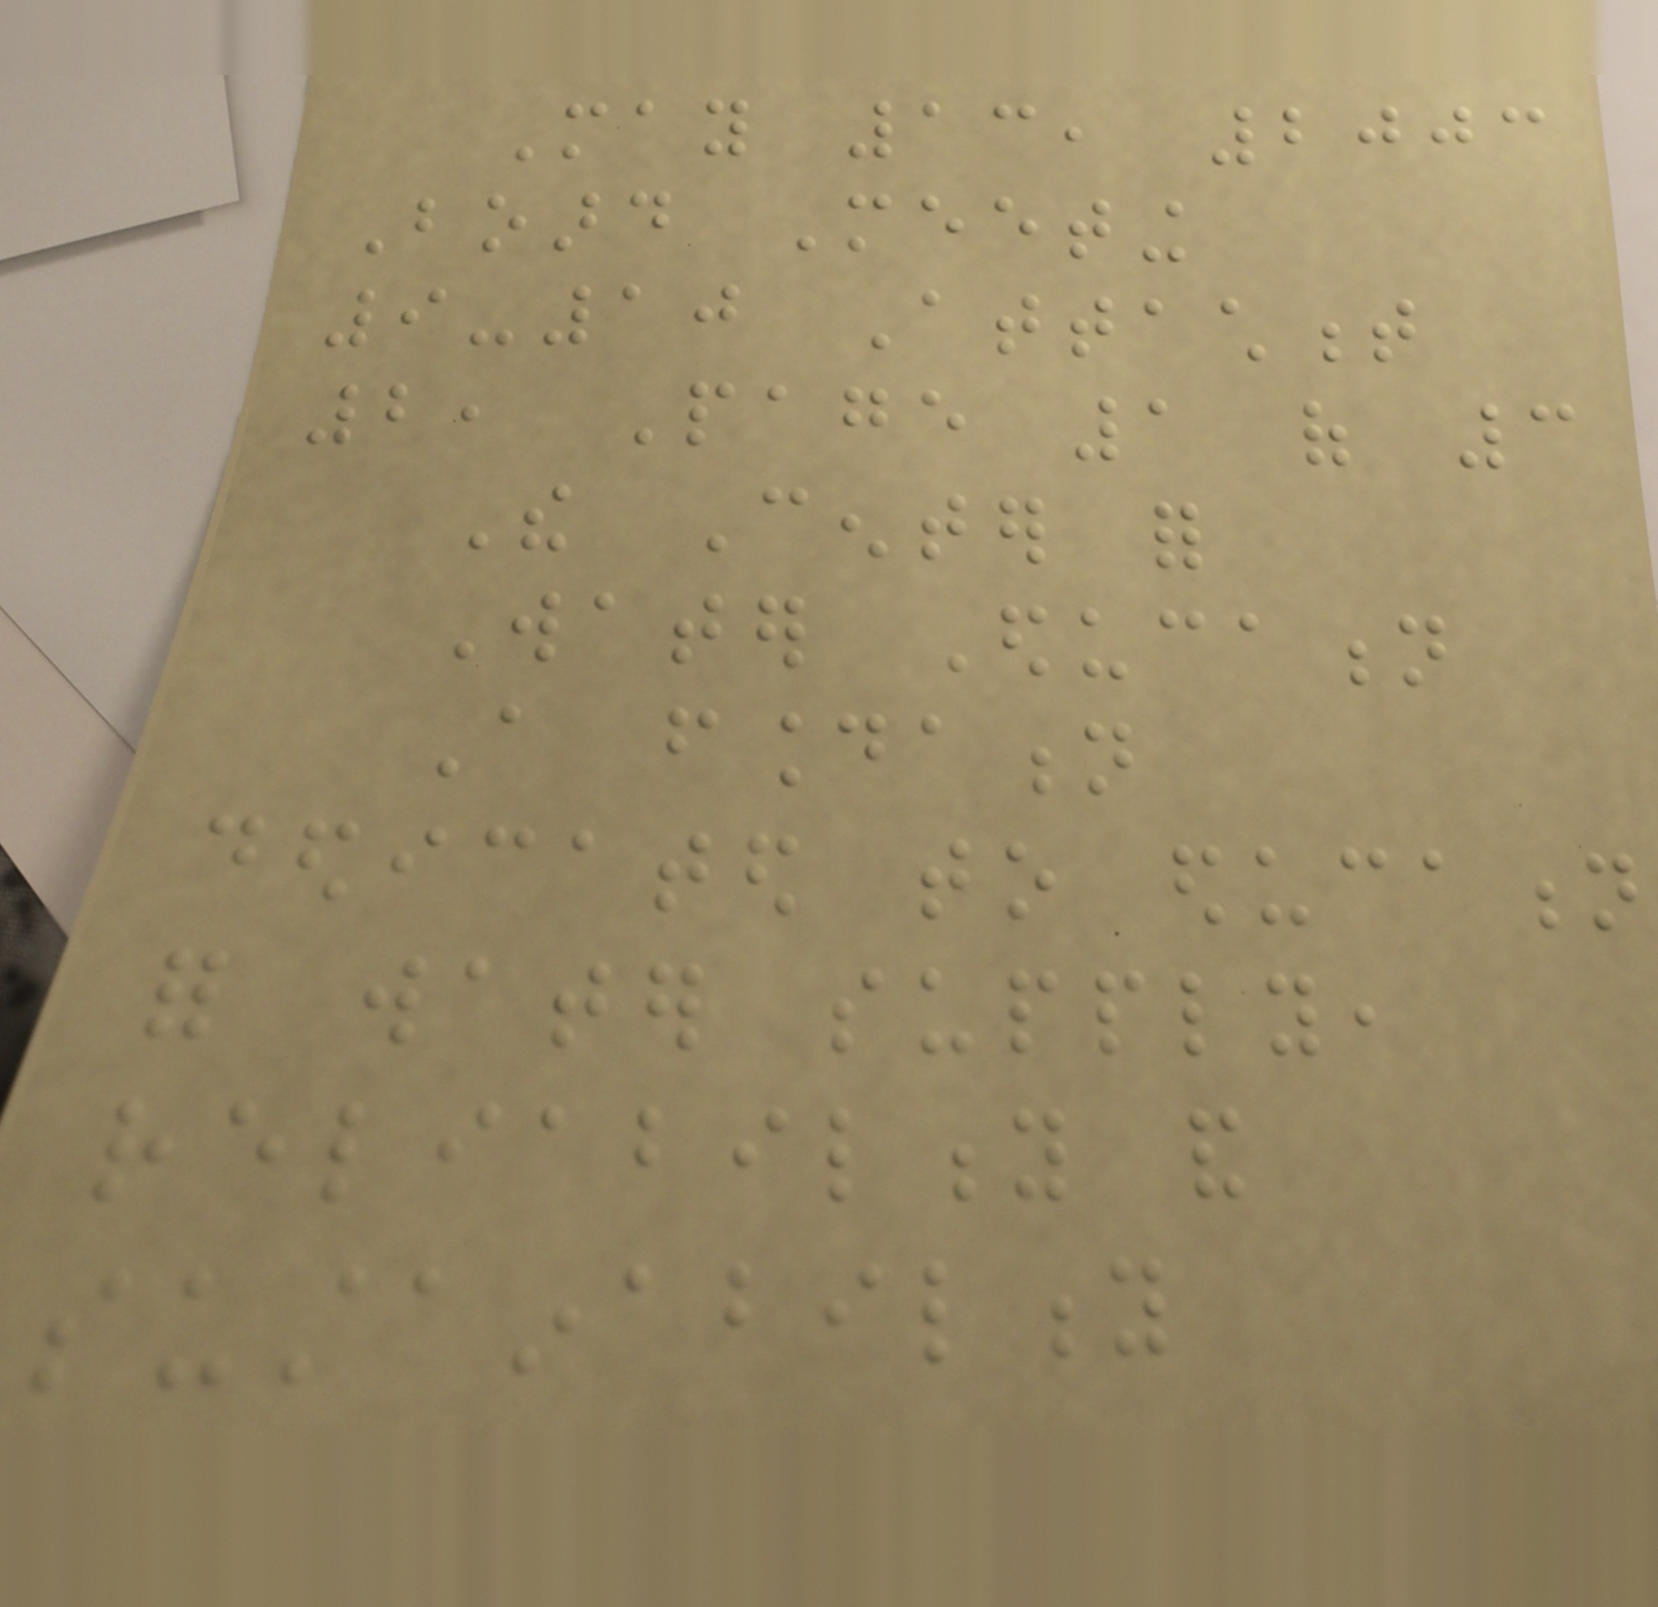May 13, 2003
Board Meeting
9-10 Attachment
2, Page 1 of 3
The Center for
Water Education
A foundation
dedicated to education
for water supply,
reliability and
sustainability
